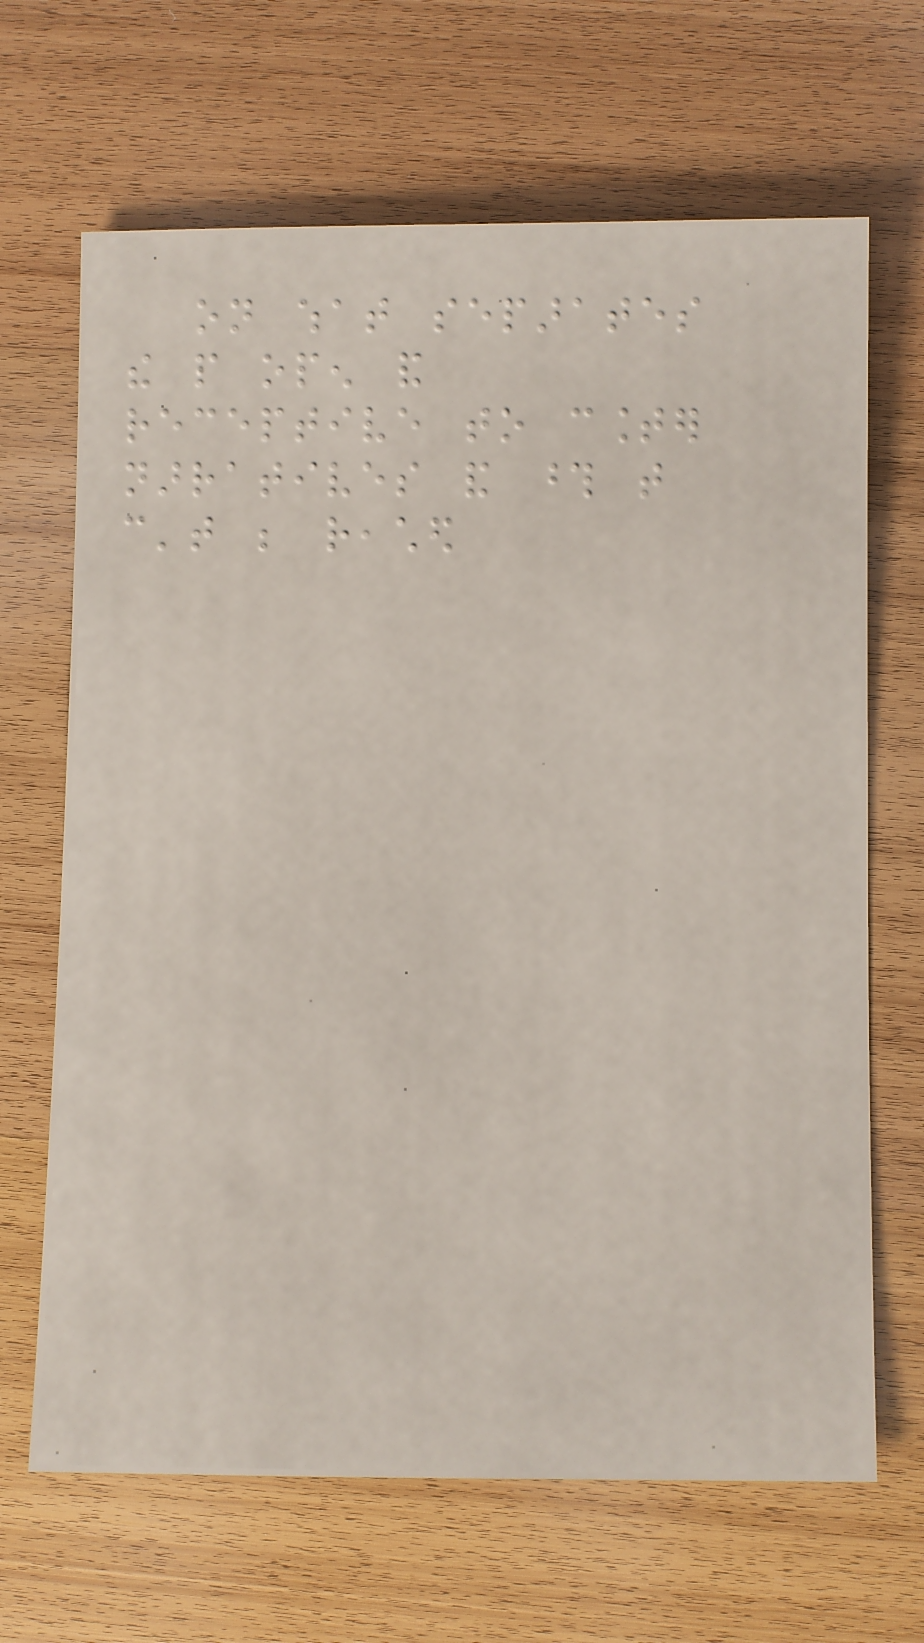on what separates
the people open and
receptive to counter
narratives and those that
can't be reached
